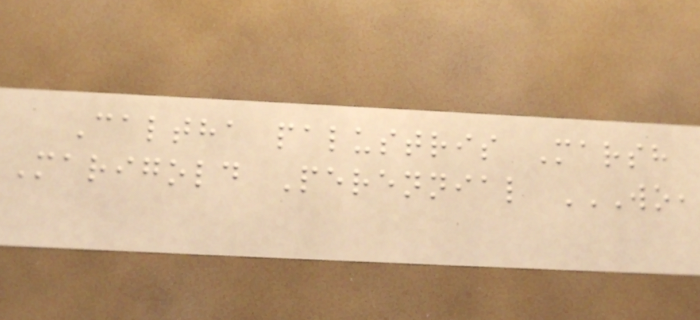Caltha palustris Marsh
Marigold Perennial WO,
